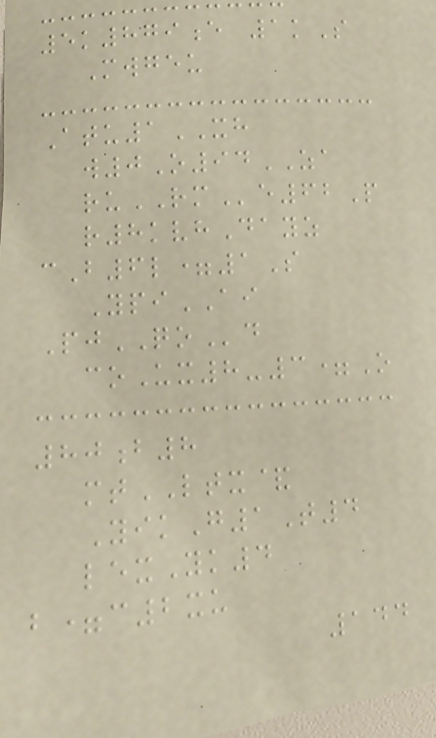5k879e 1kS
Mwgeu
Atu1XH
w0O94ZA
ruRMe62P
r8kvhDayz
cB6l=1S
YpiAI
PjQOd
coUx8-3=O
80b8
mtLTX&
YikG1T4
lexYk4
b=c2xu
144
